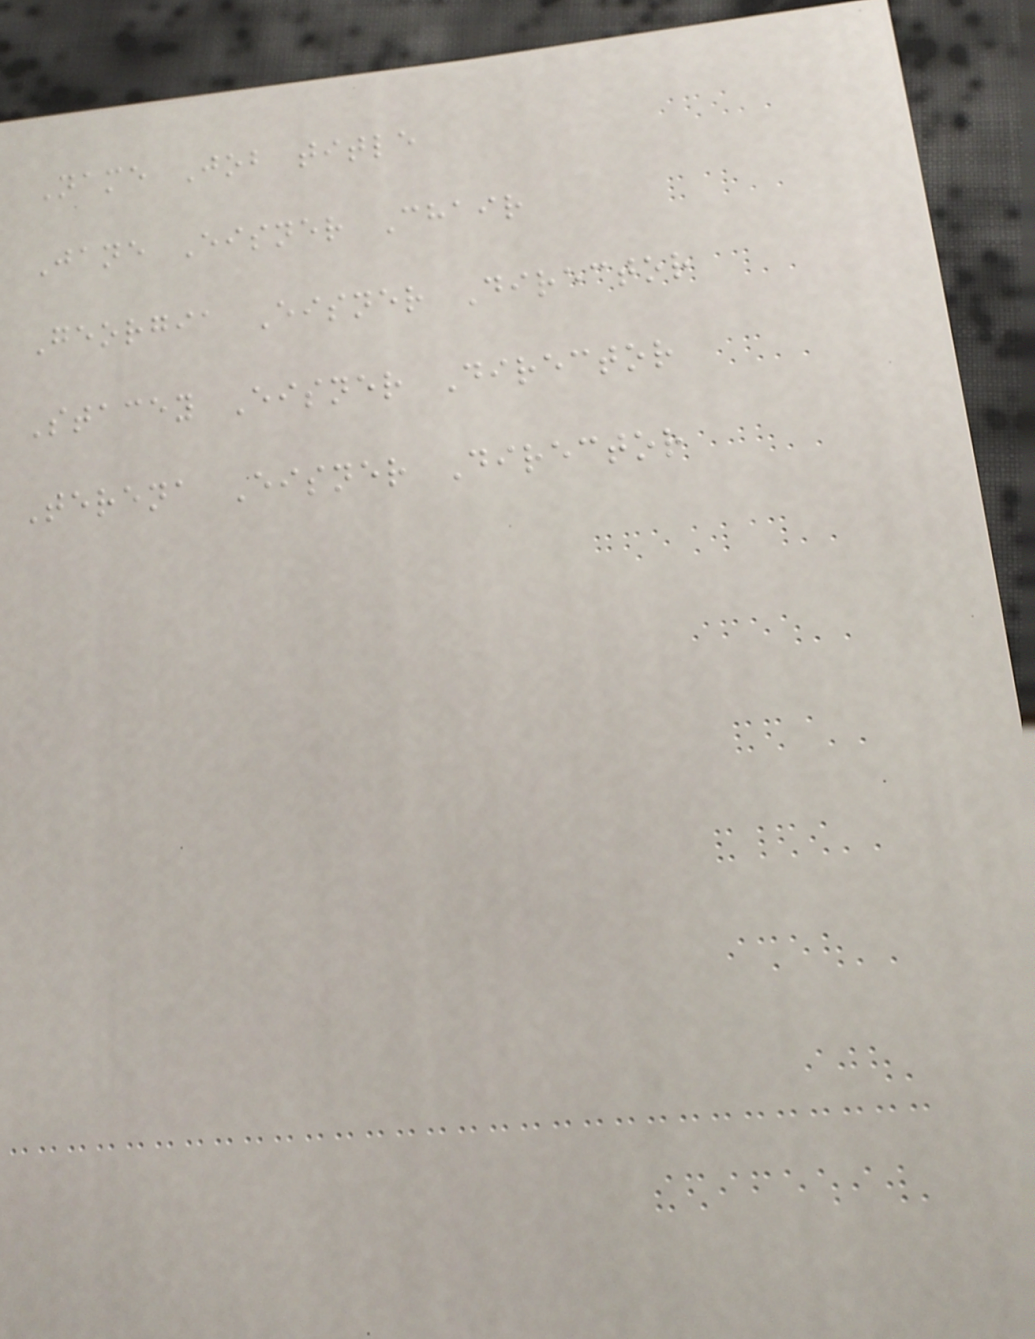Name Job title
Jane Eisner Chair
Georgia Eisner Director
Stacey Eisner Director
Terena Eisner Director
